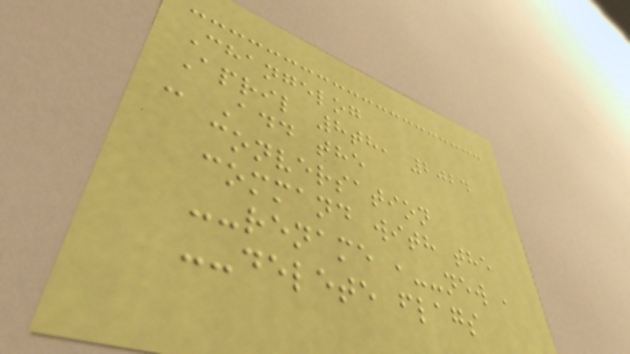Changelog
April 8th, 2024
- Add the
conversation
command with the
--rename ,--new ,
--delete flags
